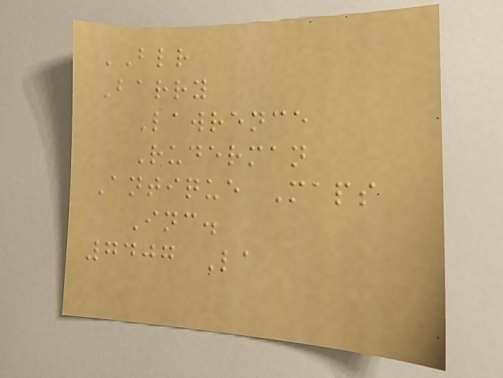BLR
Barry
Lawrence
Ruderman
Antique Maps
Inc.
7407 La
